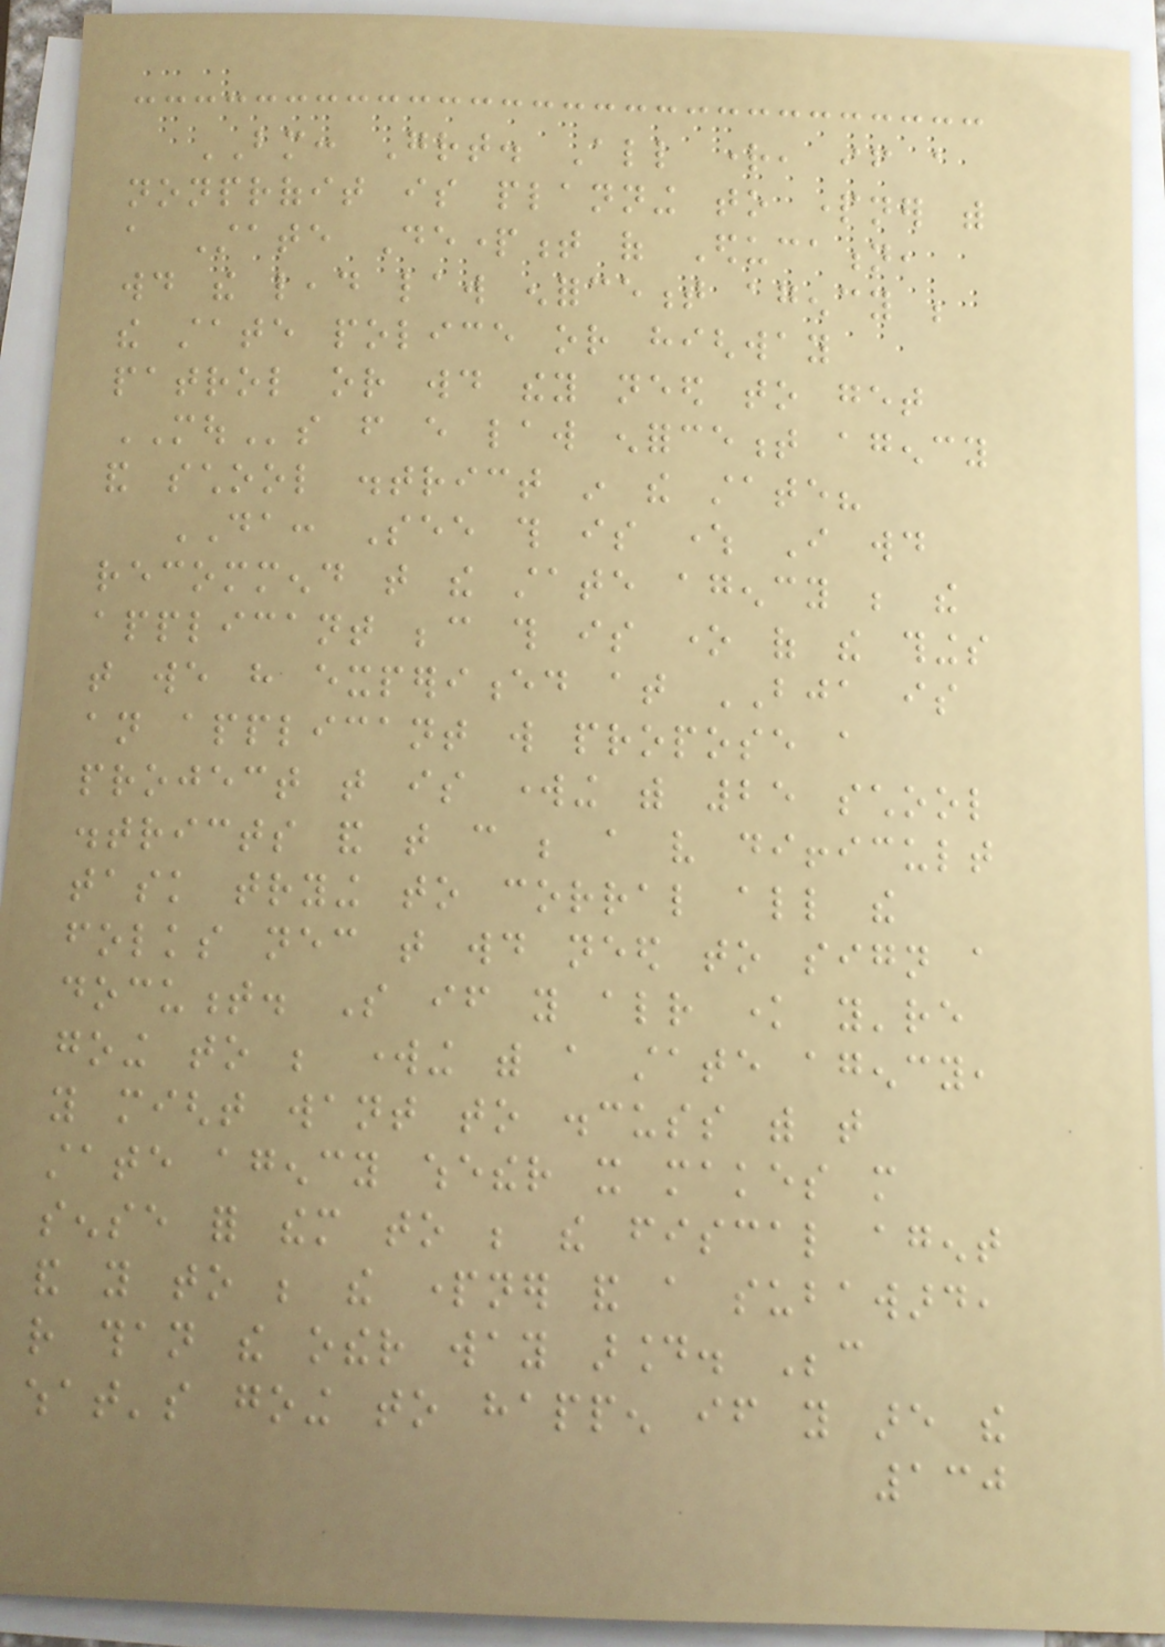BM: Great. All right, if a
nonprofit is planning to partner with
a State Department of Education,
would the lead law enforcement agency be
the state police or highway
patrol or would they need to get
MOUs from every law enforcement agency
and school district in the state?
DA: See this is where I would
recommend that the state agency be the
applicant because this is one of the things
that we have experienced at BJA is
an applicant will propose a
project that is working with 25 school
districts and that can be a very difficult
task trying to corral all the
folks necessary that would need to sign a
document. So if you already know you're
going to be working with a state agency,
you might want to discuss with that
state agency whether it makes more
sense for them to be the fiscal agent
and you to be the partner and a subaward,
rather than the other way around. Because
what's going to happen if you are the
130
